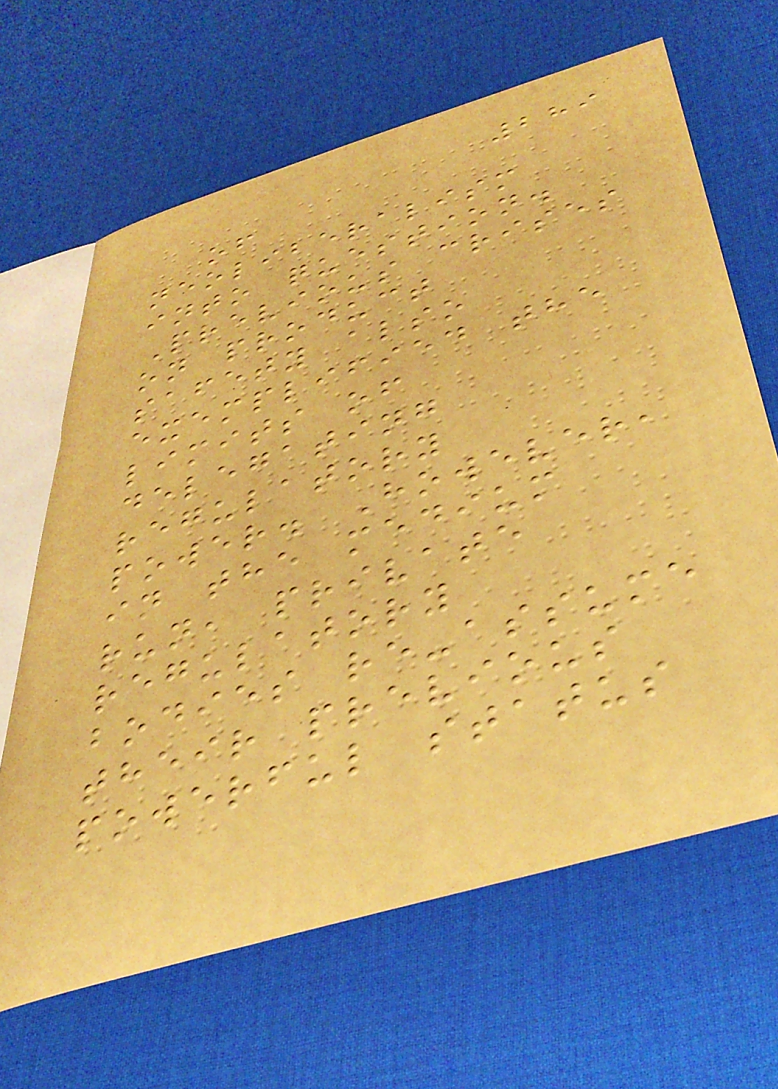289
of
neoliberalism
into question.
Previous crises
on product
safety also
exemplified the
limits of
delegating
regulatory
power. However,
in the medium
run, private
regulatory
bodies re-assume
their previous
powerful status
